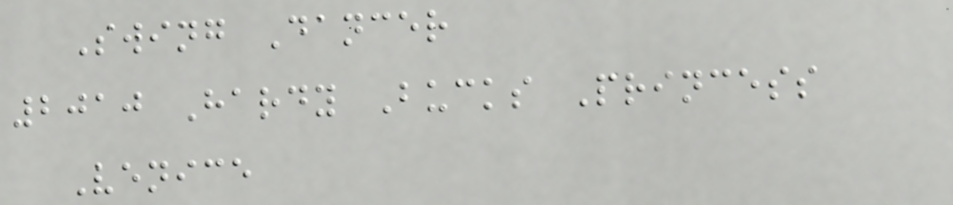Swing Dancer
2010 Hardy Bucks Princess
Venice
